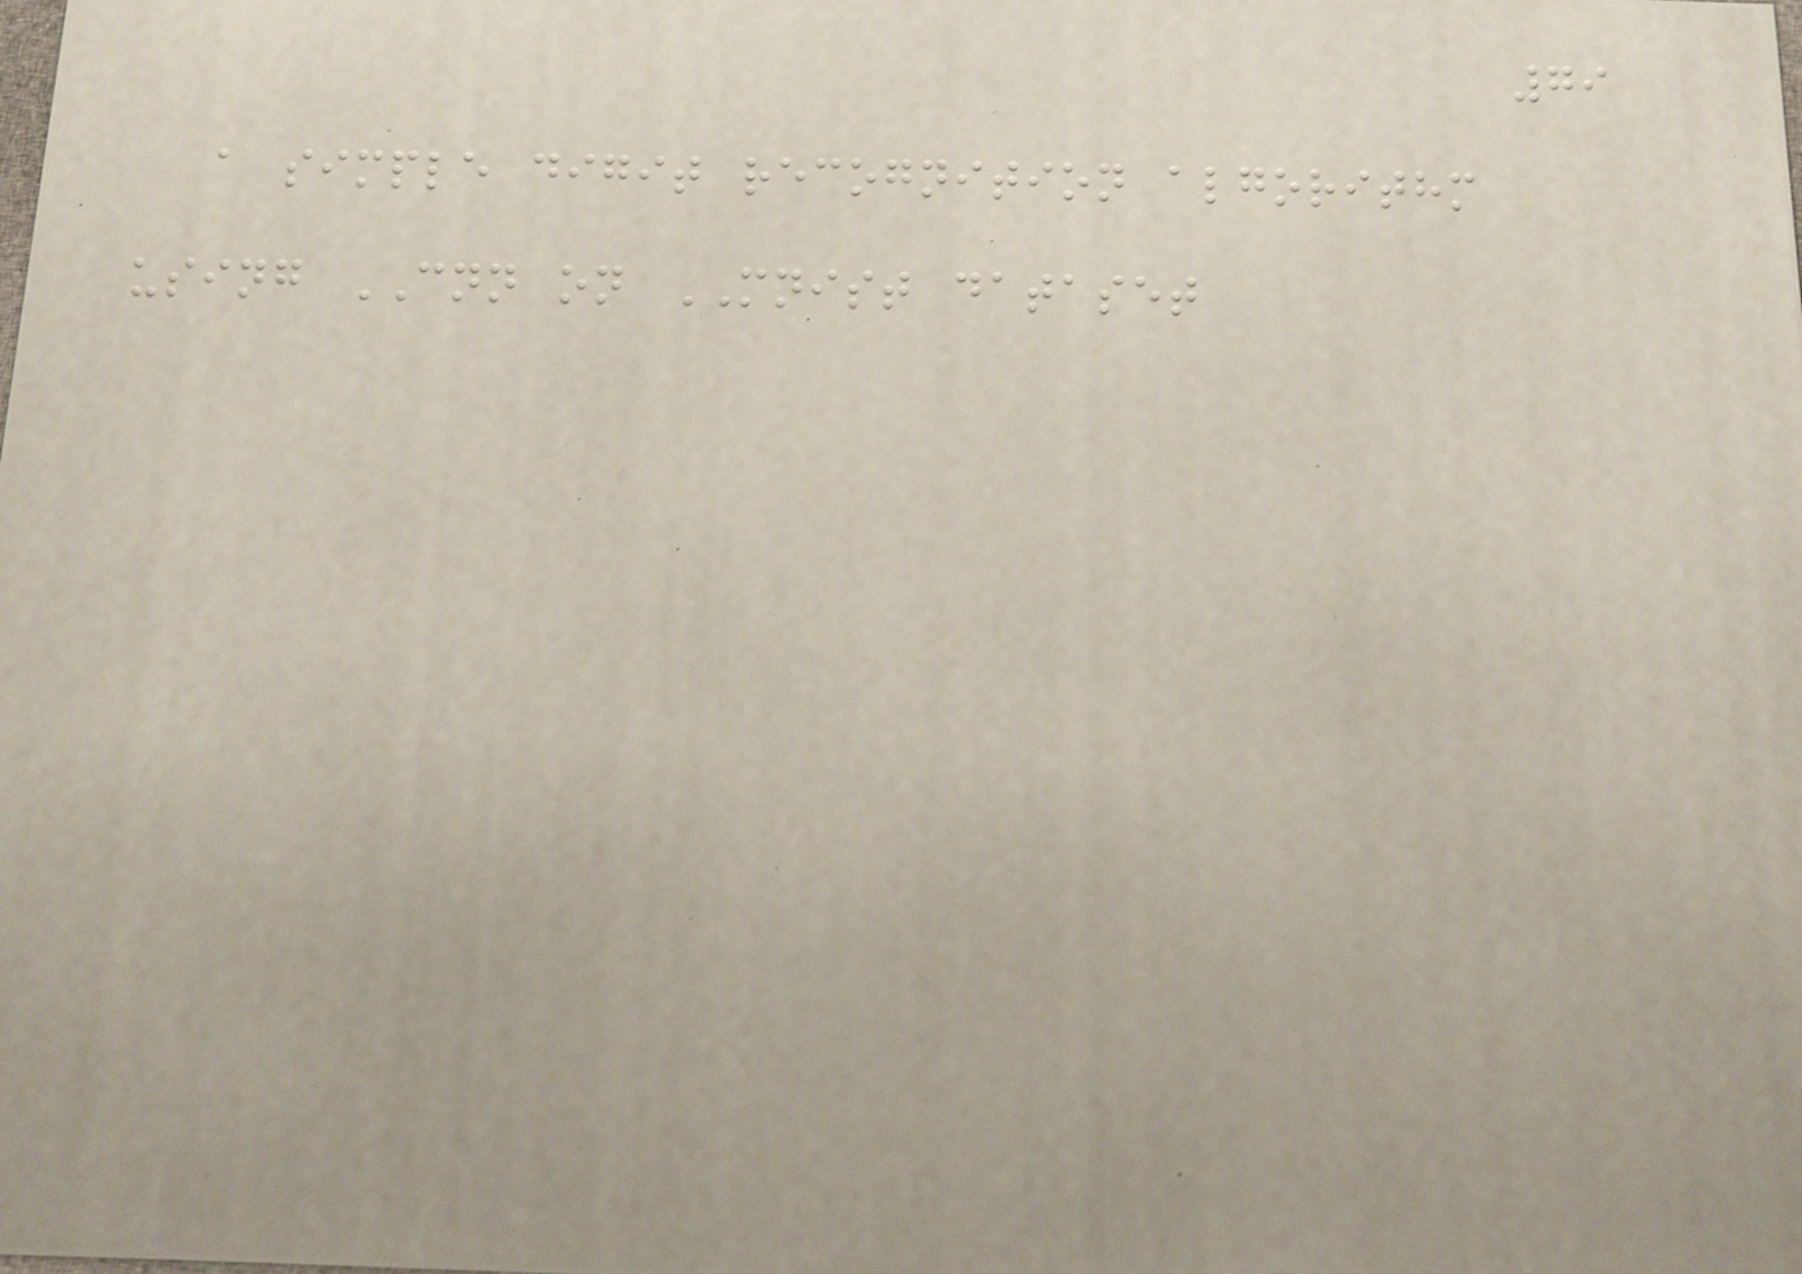79
a simple digit recognition algorithm
using CNN on MNIST dataset
